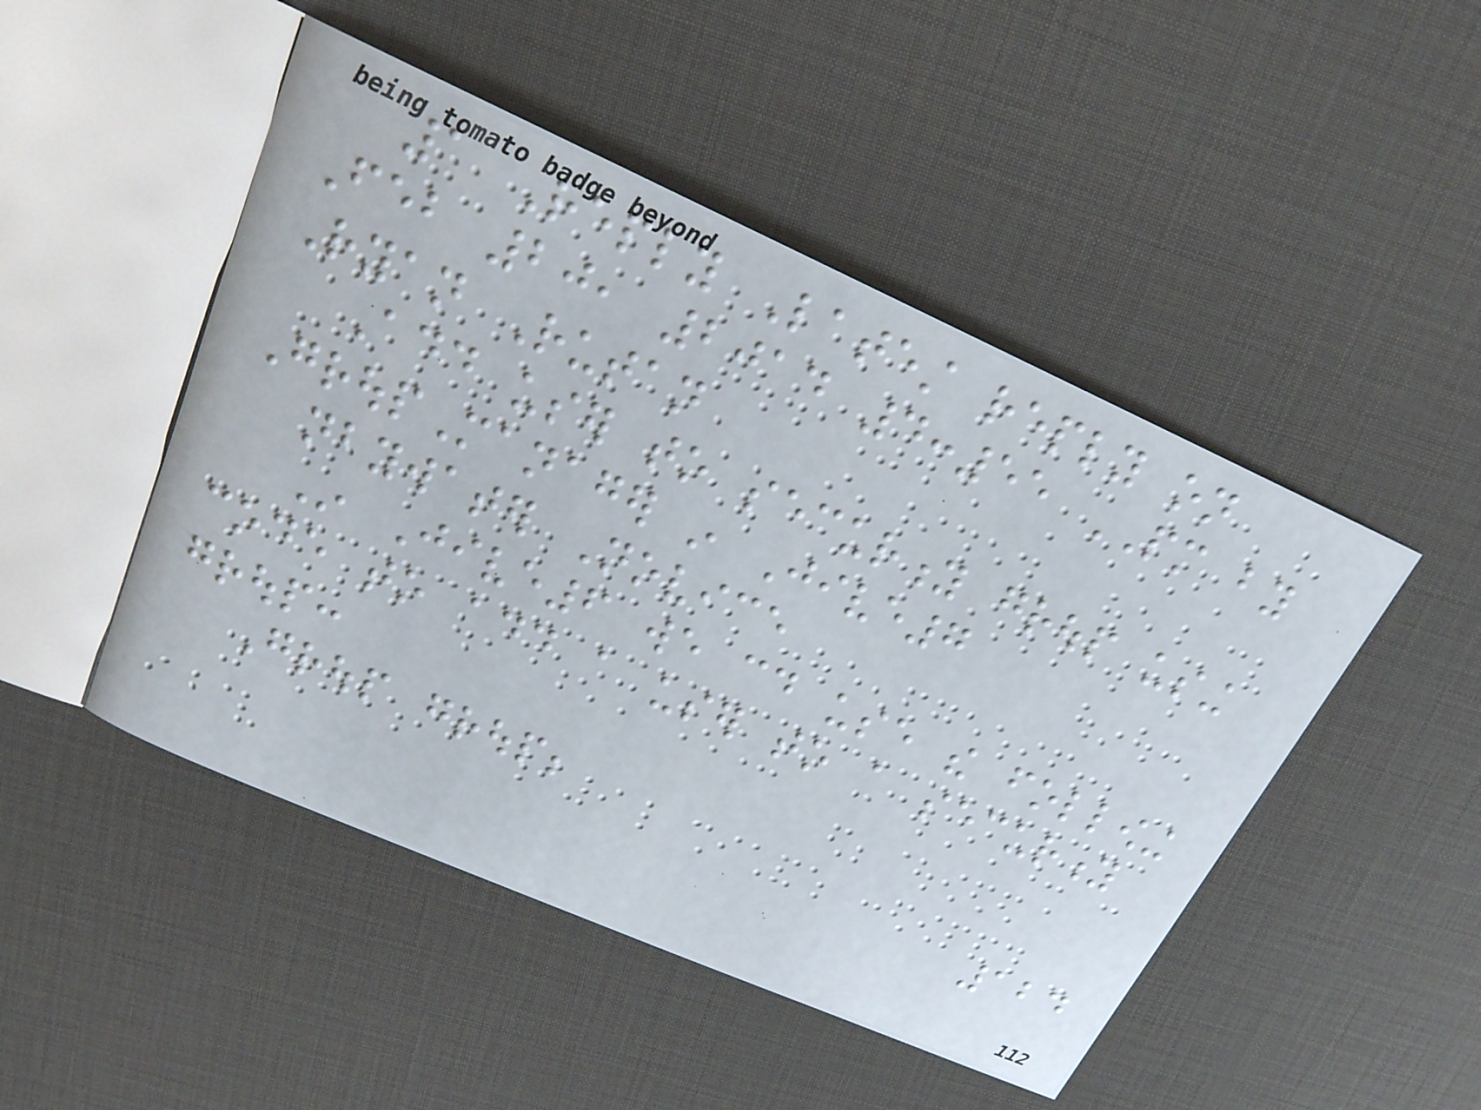1 Reply Latest reply on
Feb 20, 2014 4:55 PM by
Ryan Rutan
Add user to security group using
GroupManager in Jive7
nbywater Novice
In Jive6 we could use the following
code to add a user to a security
group:
Group group;
124
